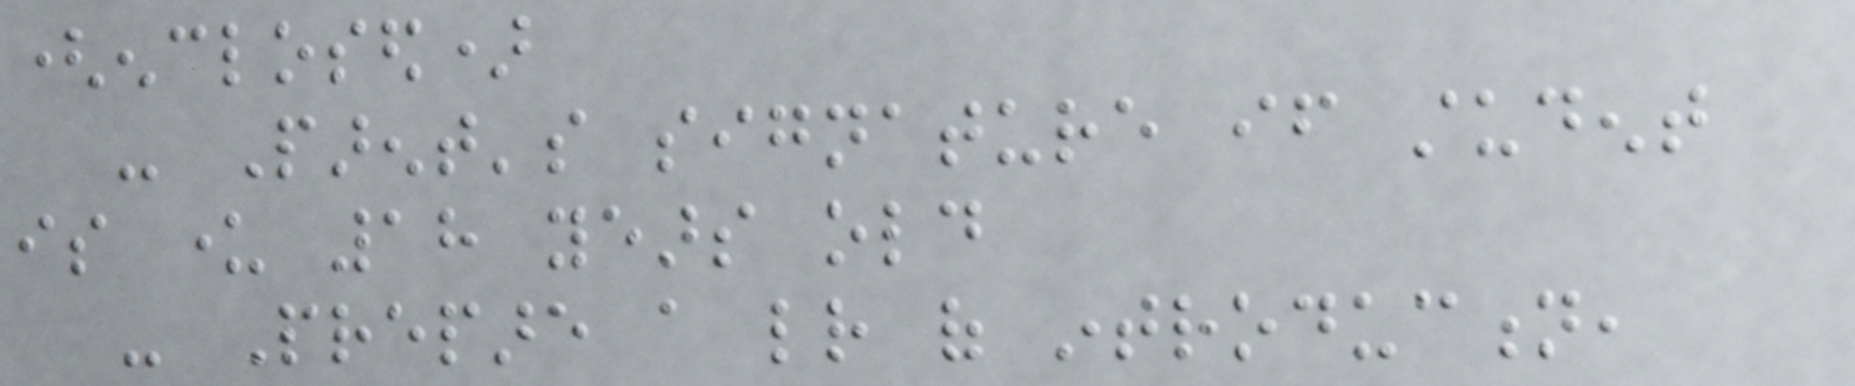(enclosed)
- Parent's signature if student
is under 18 years old
- Prepare a letter of introduction,
